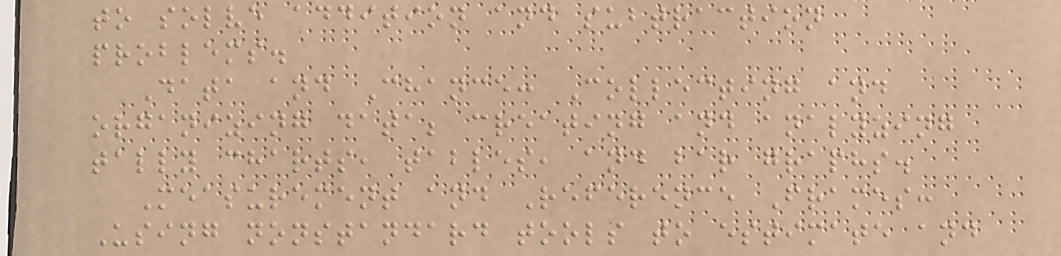to solve addition and subtraction
problems.
Data and Chance: Collecting and
organizing data; creating and analyzing
tally charts, tables, and bar graphs.
Measurement and Reference Frames:
Using nonstandard tools to estimate and
